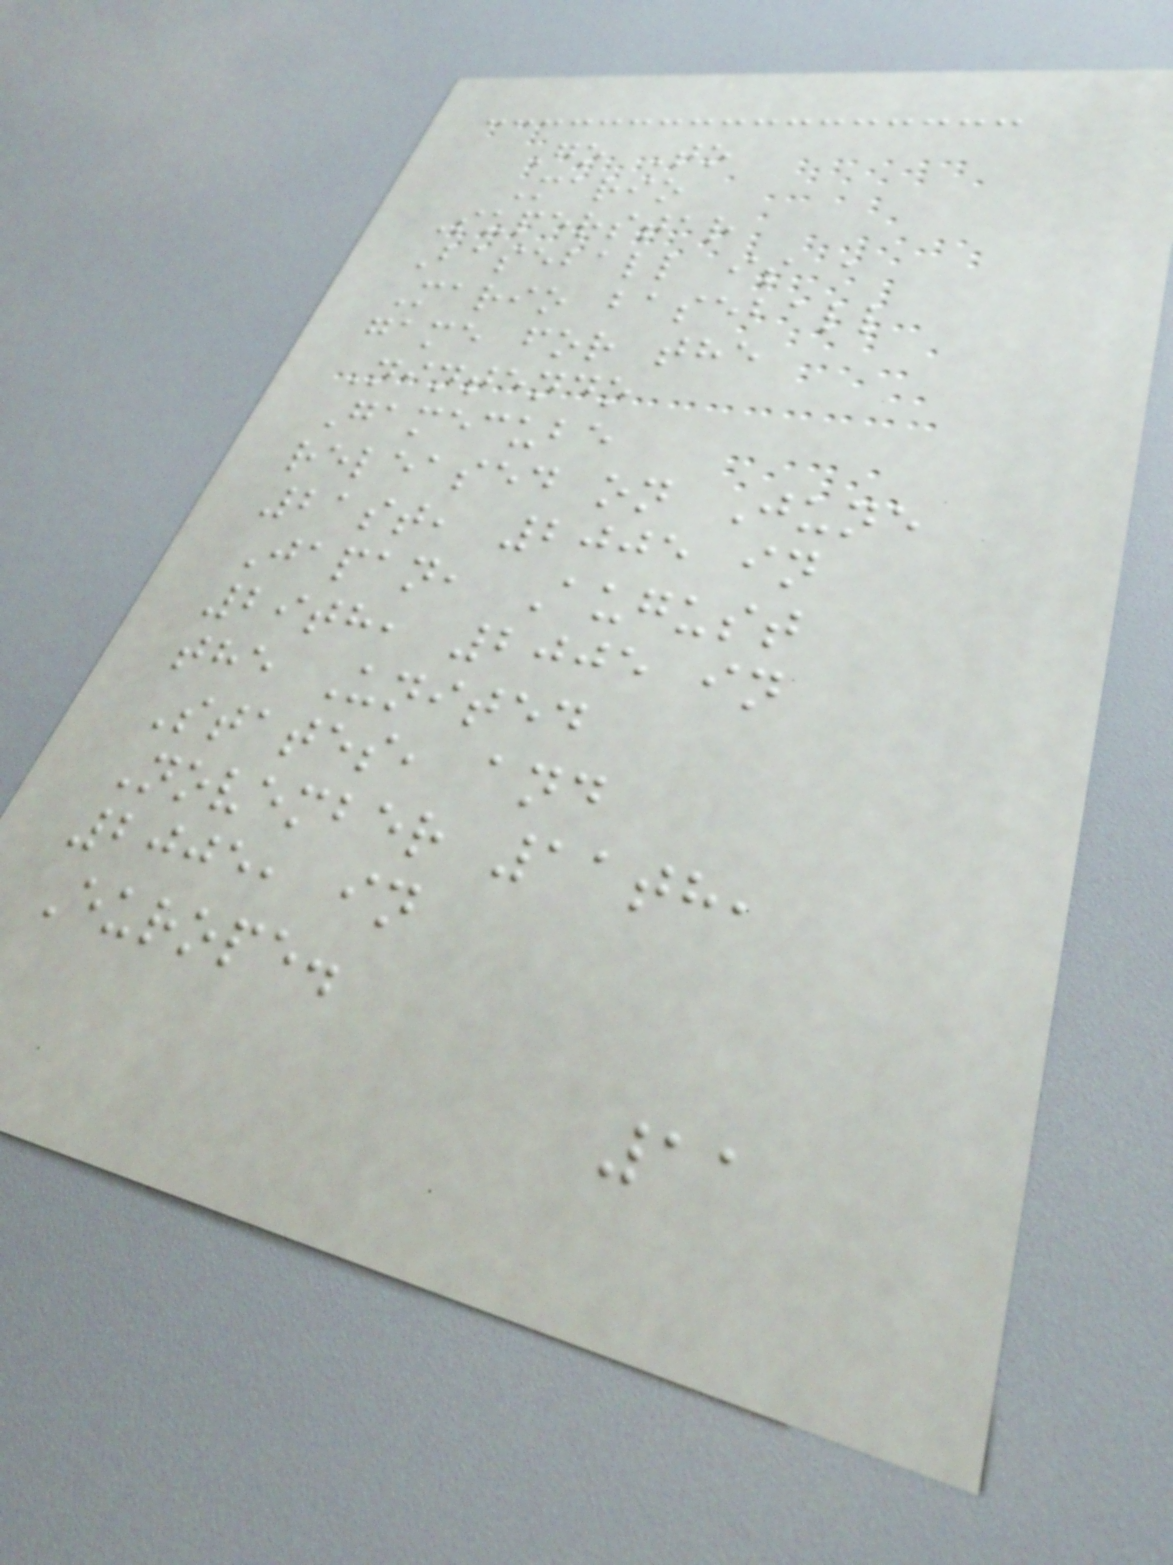Go To
Mario
Superstar
Baseball is a
Mario baseball
game for the
Nintendo
Gamecube
released on June
21st, 2005 in
Japan, August
29th, 2005 in
the United
States, and
November 11th,
2005, in
Europe.
11
